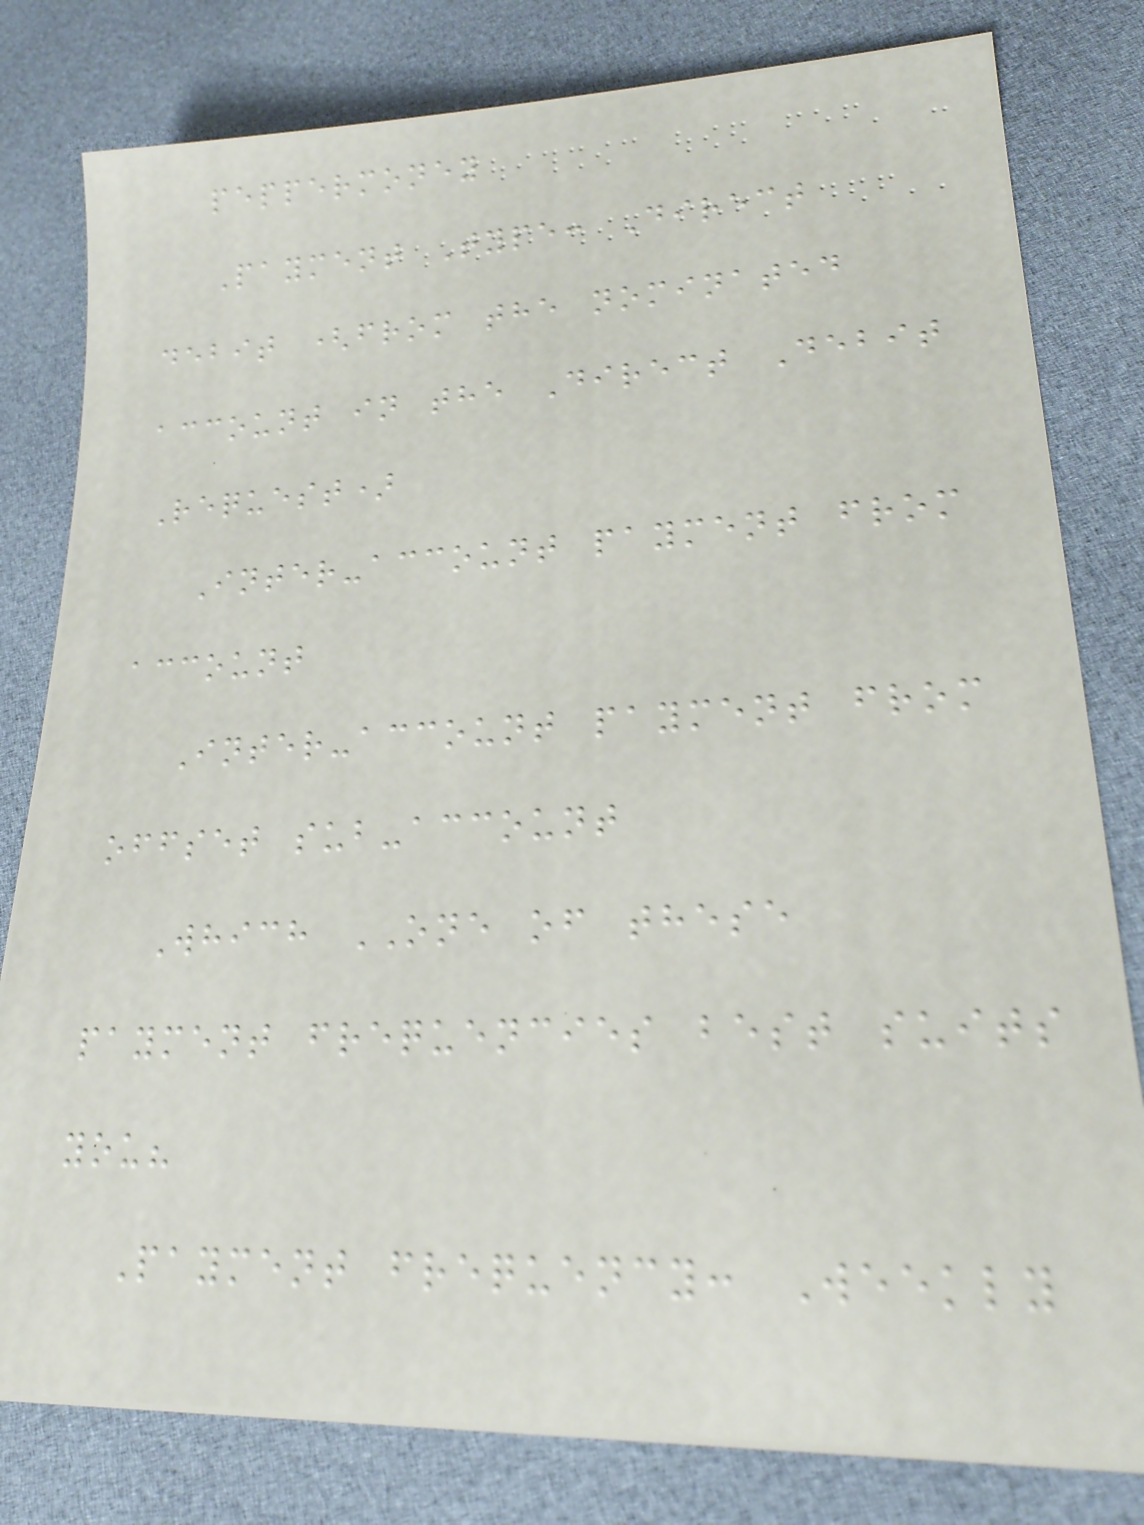peppermoney
Payment Type: Direct
debit (from the nominated
account in the Direct Debit
Request)
Inter-account payment from
account
Inter-account payment from
offset sub-account
Which ONE of these
payment frequencies best suits
you?
Payment frequency: Weekly
